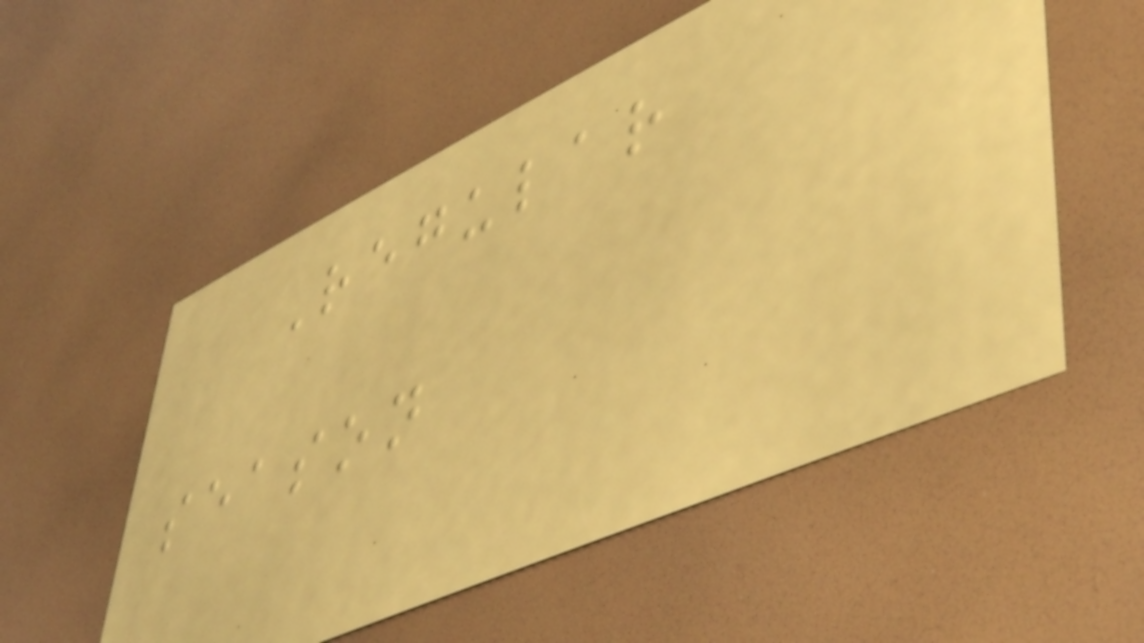Regular
season
